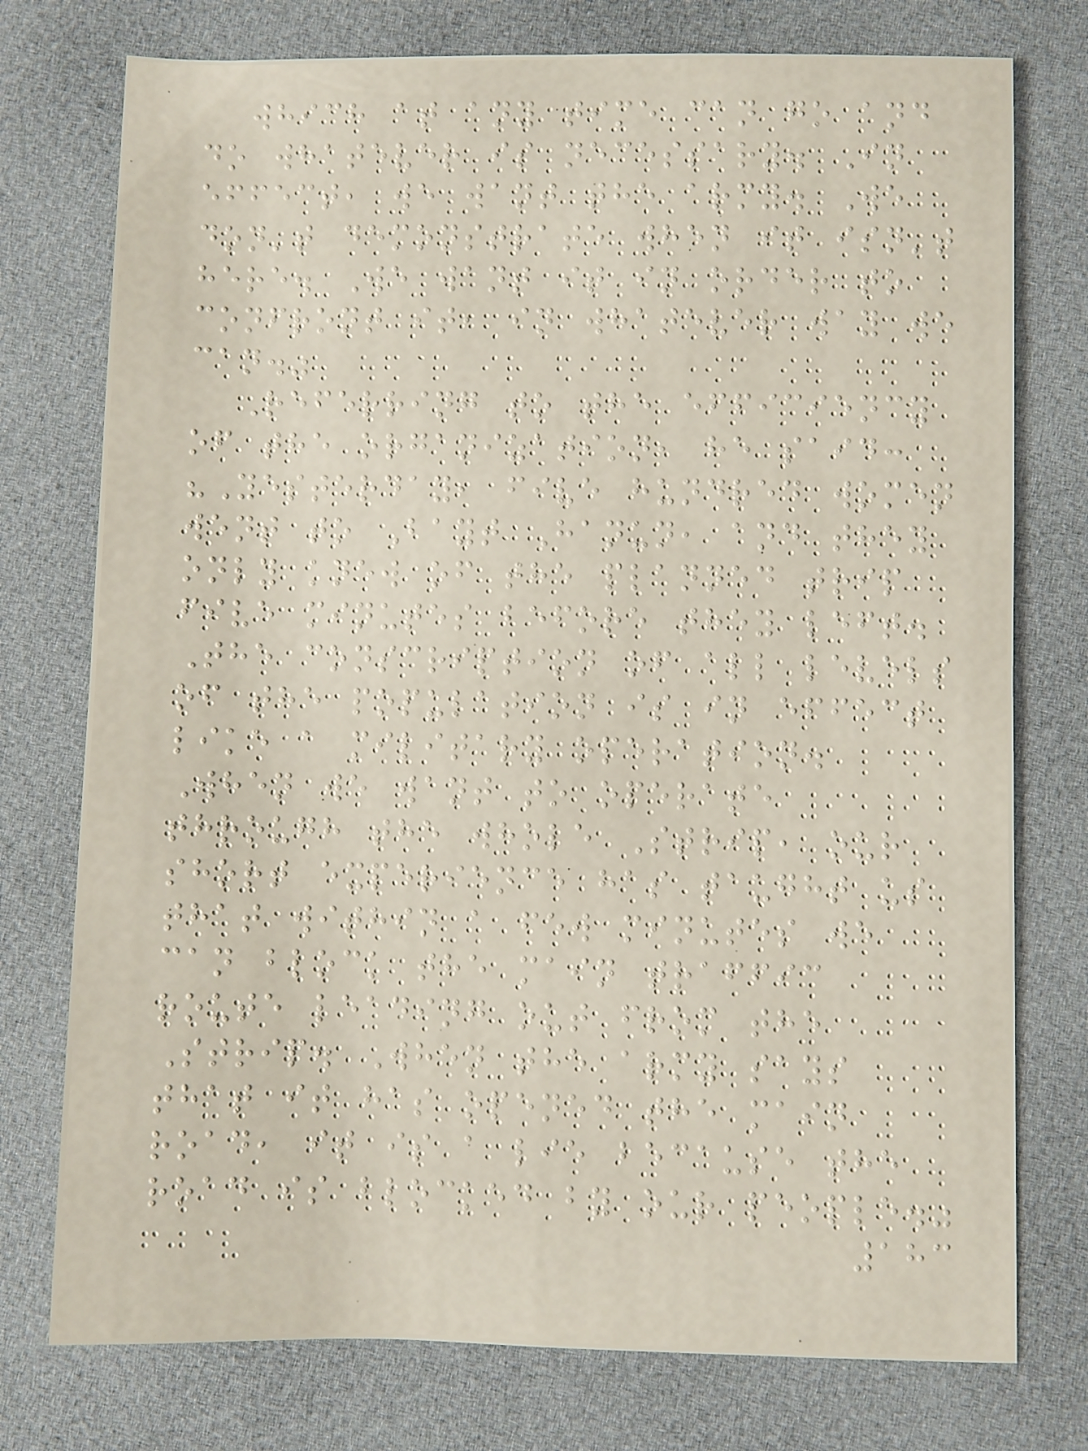which at any time can go and
do whatever is necessary. In
effect, we want the army. We
don't demonstrate when it isn't
here. We want it in order to
confront it, in whatever way we
can."
Referring to the efficiency
of the organization, he said:
"Yesterday, five hundred women
went to Bayt Hanun, and they
only knew of the planned trip
five minutes before they left.
The conscription of all levels
of the population is in effect
like a military operation.
When we want to operate
through the whole Strip, our
short experience has taught us
that within a few minutes we
can block the main traffic
route leading out from the
Strip. When the army says
that it has opened the main
road, it is a lie because the
road is blocked by our people."
183
